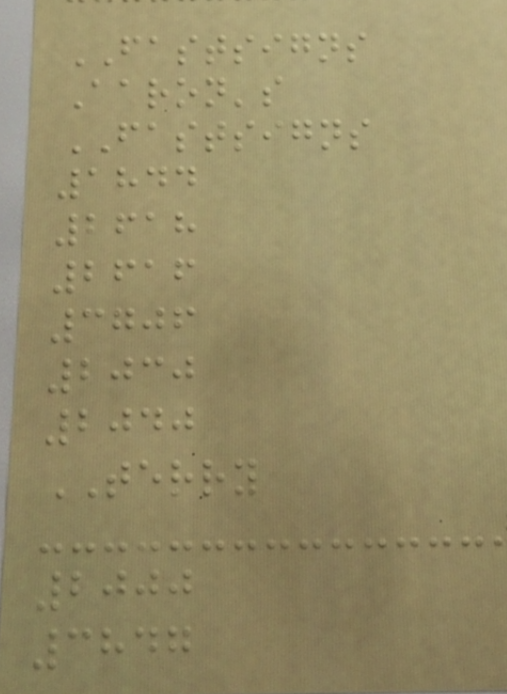FASTSIGNS
Aaron's
FASTSIGNS
1844
2618
2616
3706
2030
2040
TERRY
2000
3847
